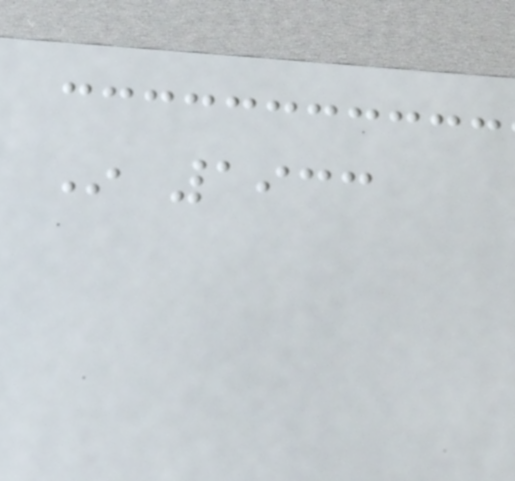In 1933
